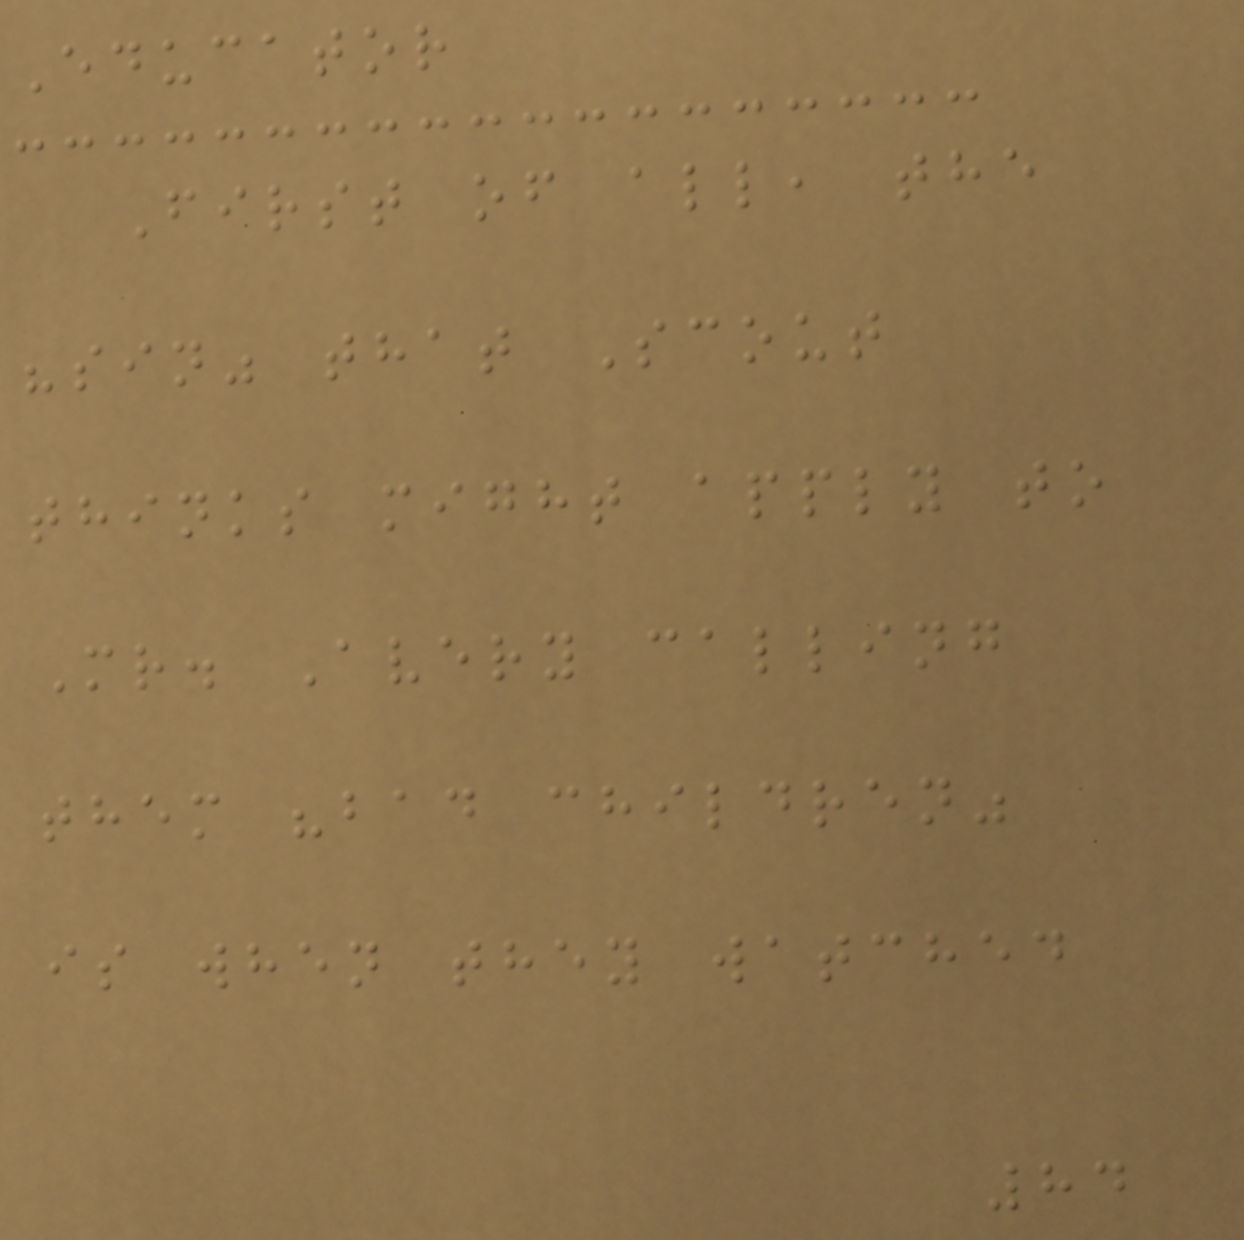Educator
First of all, the
"sin" that Scout
thinks might apply to
Mr. Avery calling
them "bad children"
is when they watched
84
